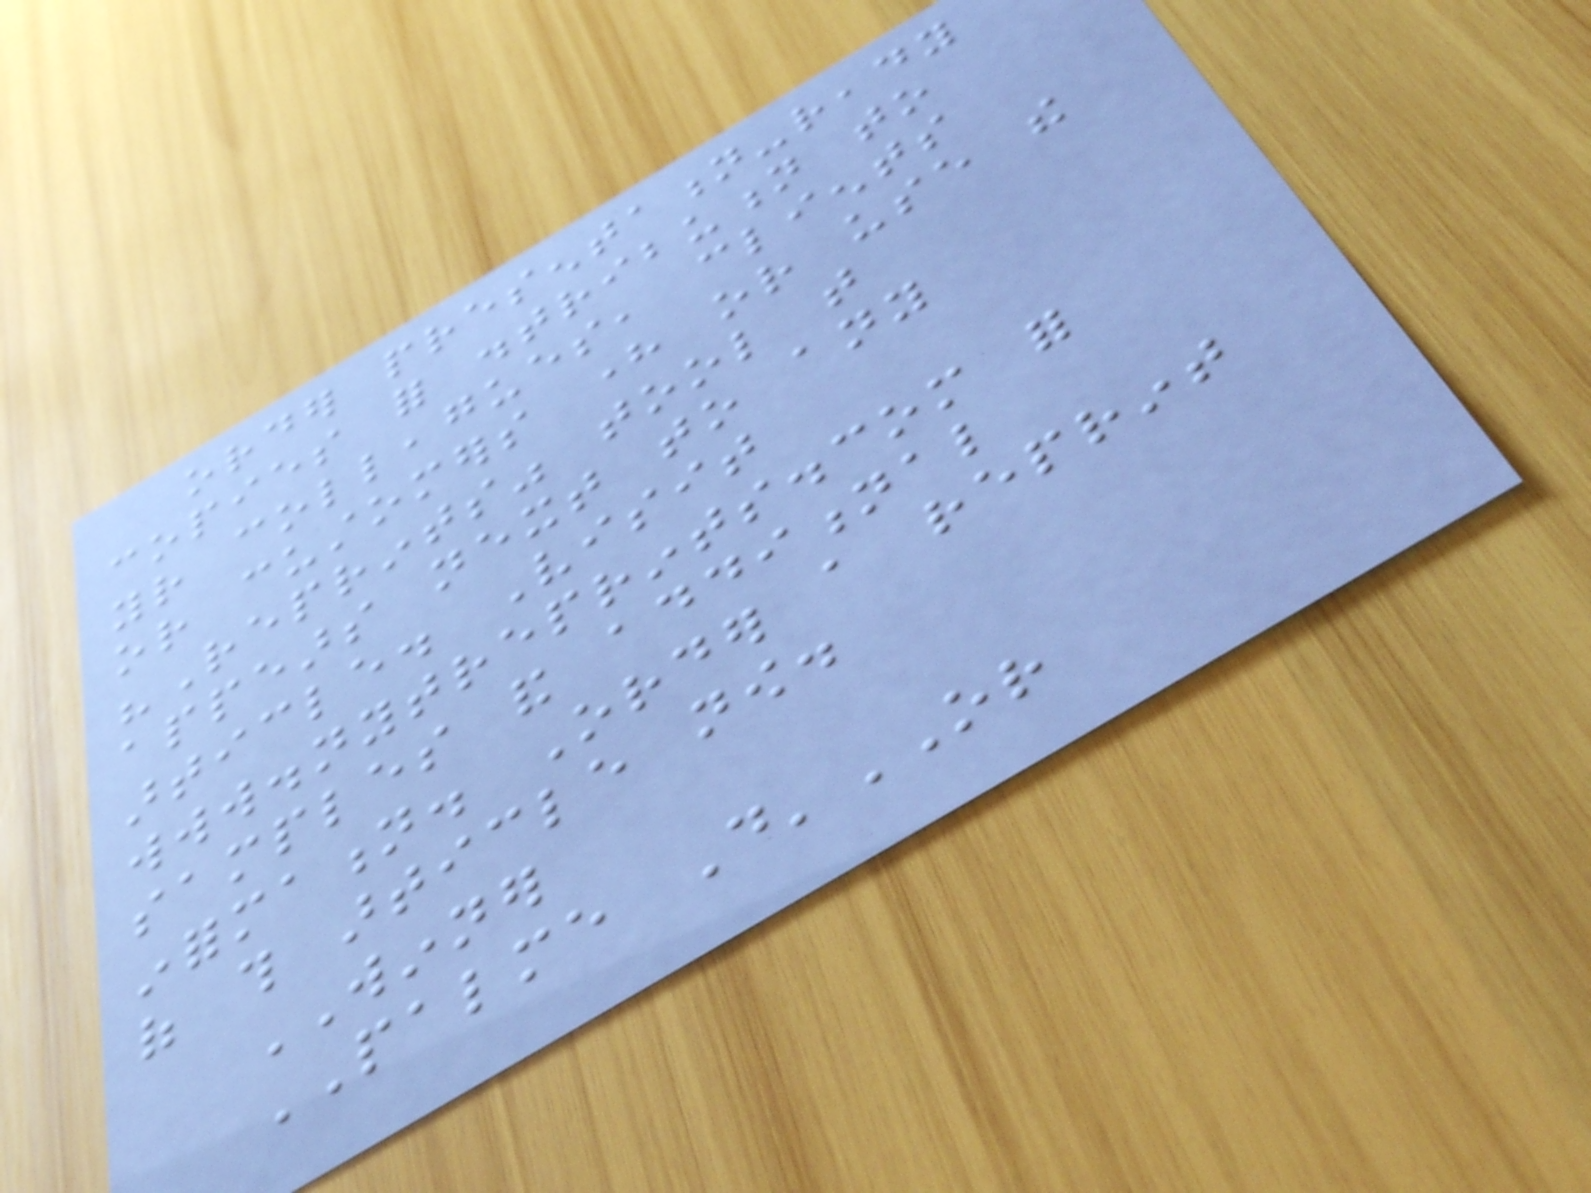order presentation-ready
copies for distribution to
your colleagues, clients
or customers here or use the
"Reprints" tool that
appears next to any
article. Visit
www.nytreprints.com for
samples and additional
information. Order a reprint
of this article now.
WINNER
PALME D'OR
